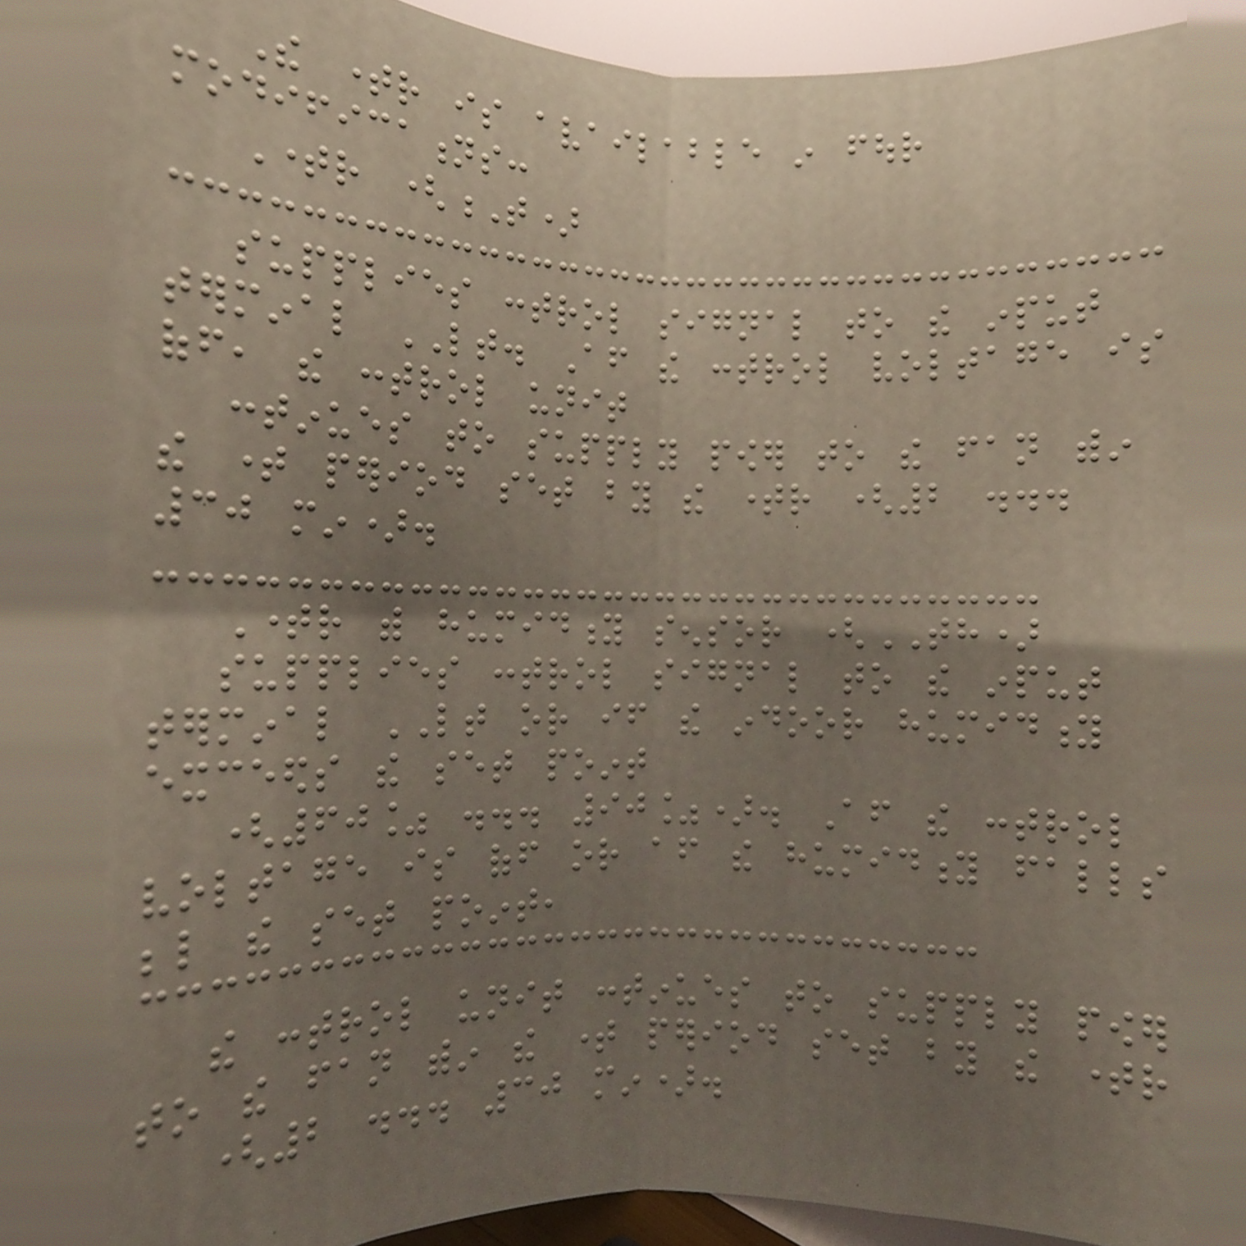The timer is available in four
modifications:
Timer (T)
supplies control signal to the input
terminal LT. After the control voltage is
off, the control unit
continues to supply power to the fan within
the time period set by the timer (2 ...
30 min).
Timer with humidity sensor (TH)
supplies control signal to the input
terminal LT or if the indoor humidity
exceeds the set point
(60% ... 90%). After the control
voltage is off or after the humidity falls
below the set point,
the control unit continues to supply power
to the fan within the time period set by the timer
(2 ... 30 min).
